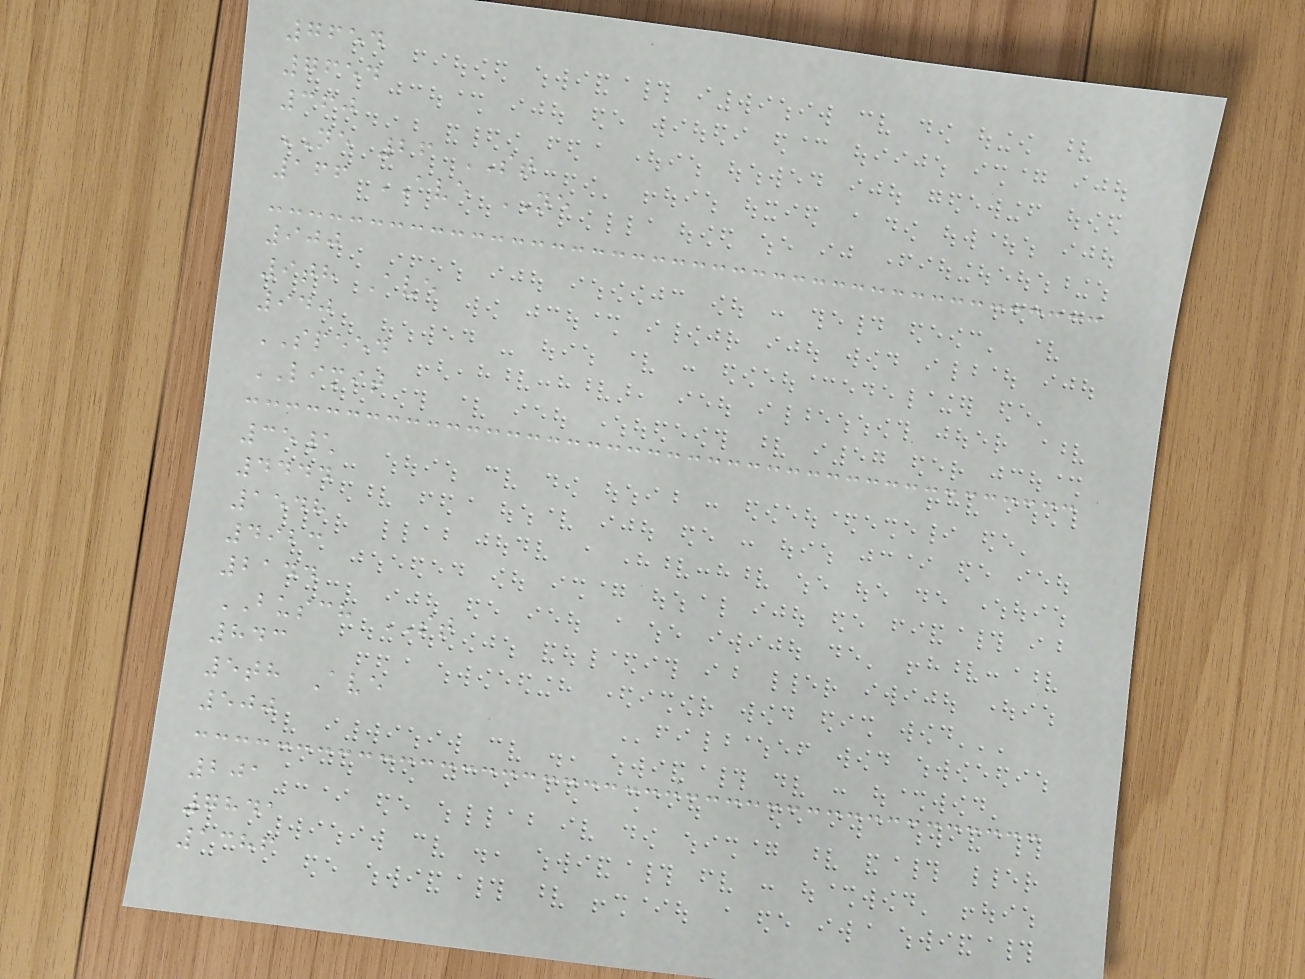7654
7654
360
NE 26 ST
166 AVE NE
900
9th Ave
940
SPEED
LIMIT
35\
4444
1548
4923
2144
BUSCH ST
843
5th Ave
500
201
7841
1386
